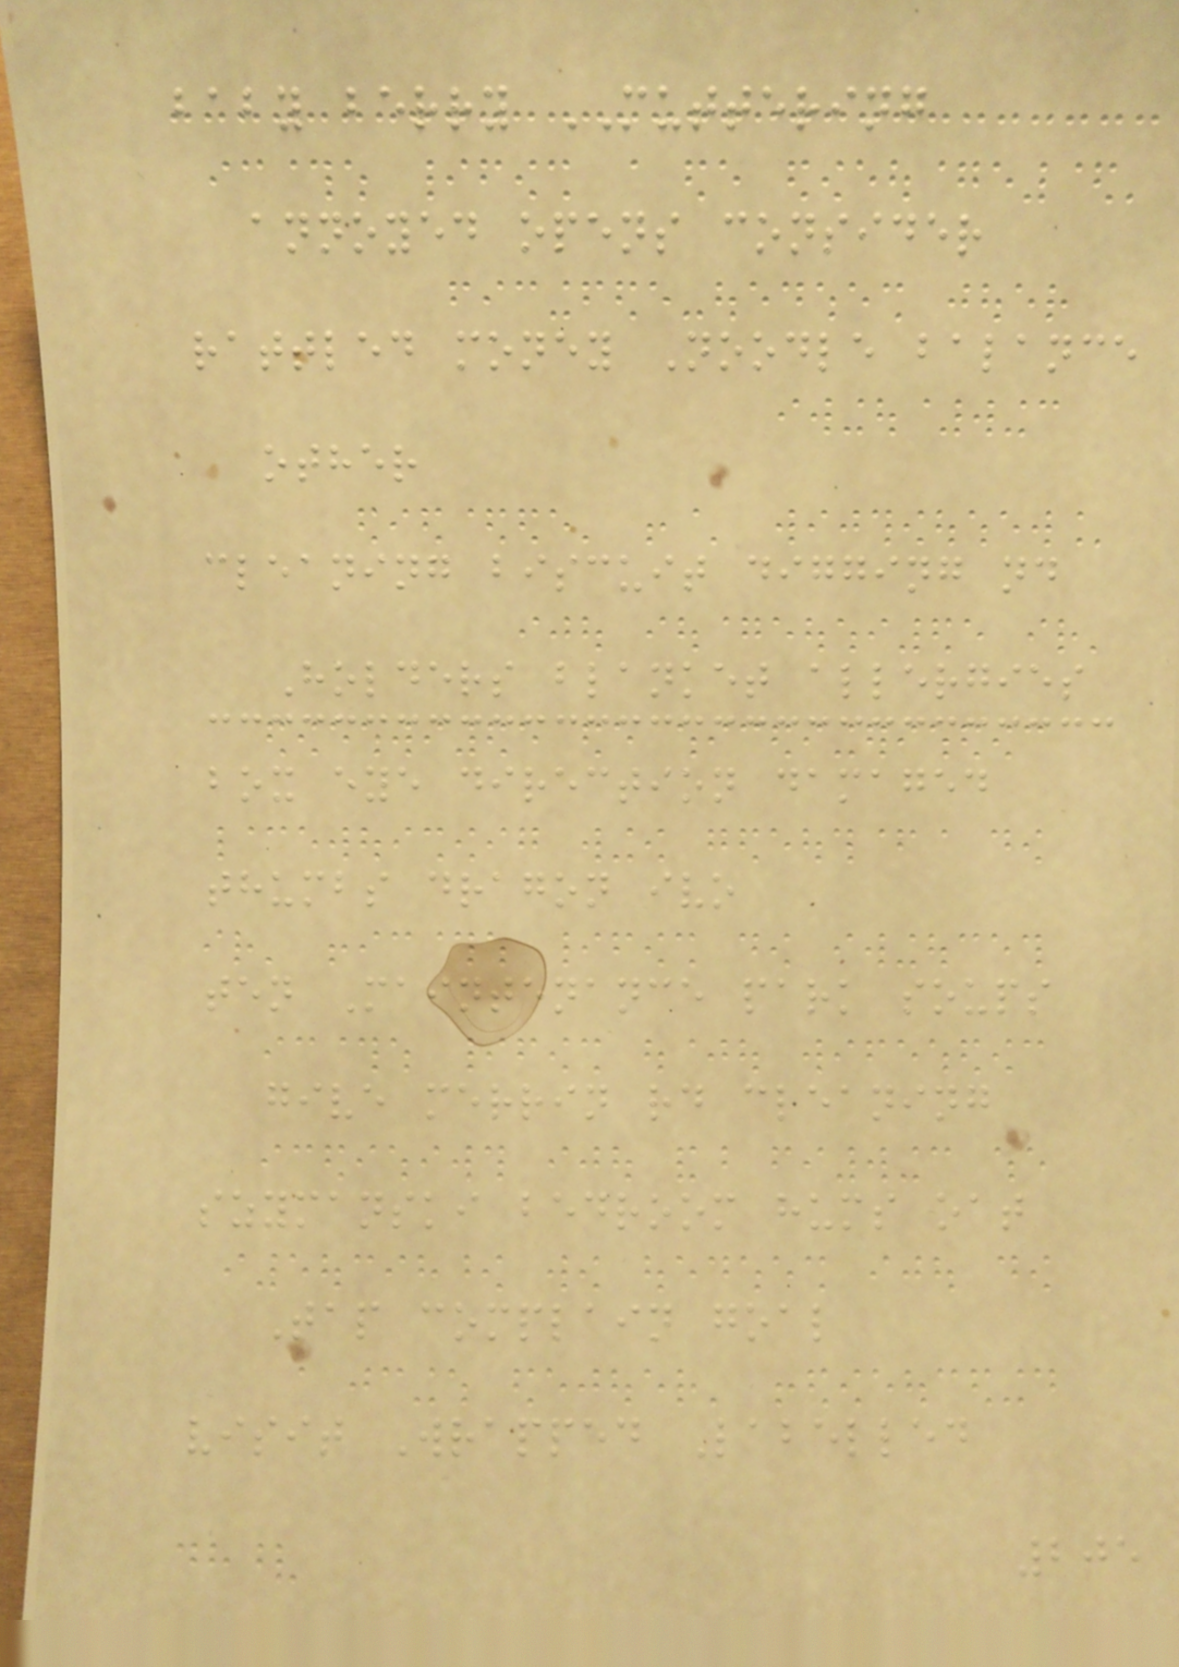baby berry MUTTERING
annoyed opens consider
rattled money Noodle balance
other
cleaning biscuit digging nd
Holders blanket allergies
box eye direction damaged
thumbs dragon ivo
ten Maintenance park soups
give merrin rd cleaning
szymanski bedroom hums oat
Tap complain goal
visit Wrapped Labelled
205
